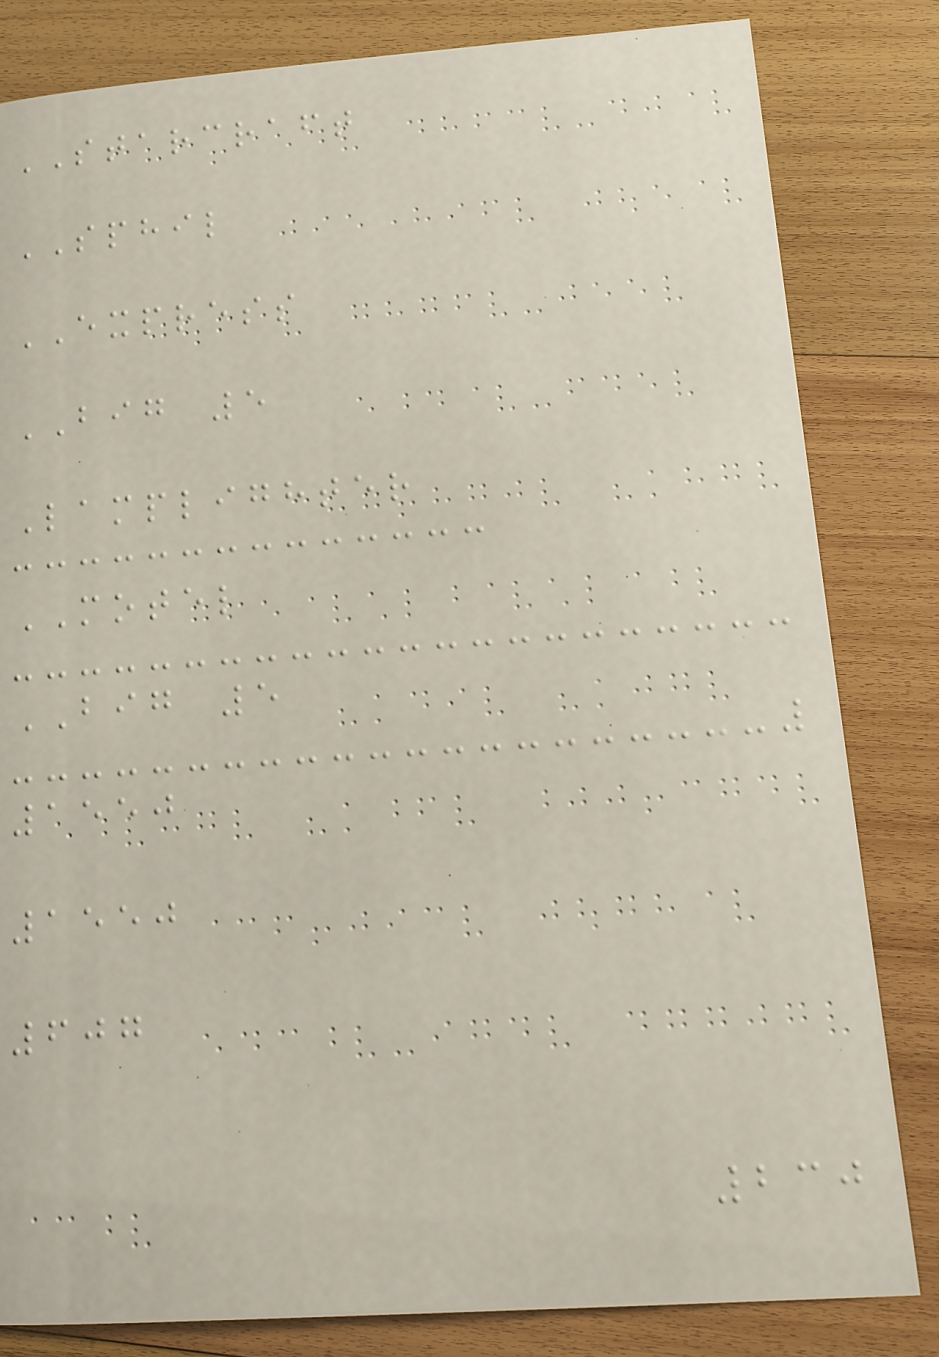STARCRAFT
SPHIL
EXPRESS
BIG 5
Lamplighter
MOTEL
BIG 5
1550
1550
607
230
